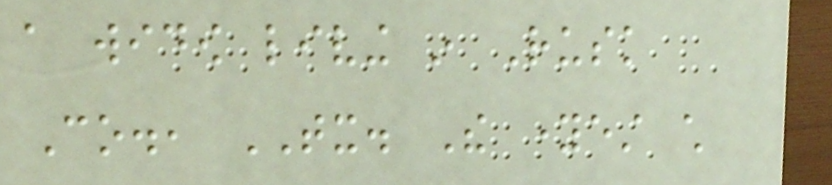a widow living in Rusk
Co., TX. The youngest child
